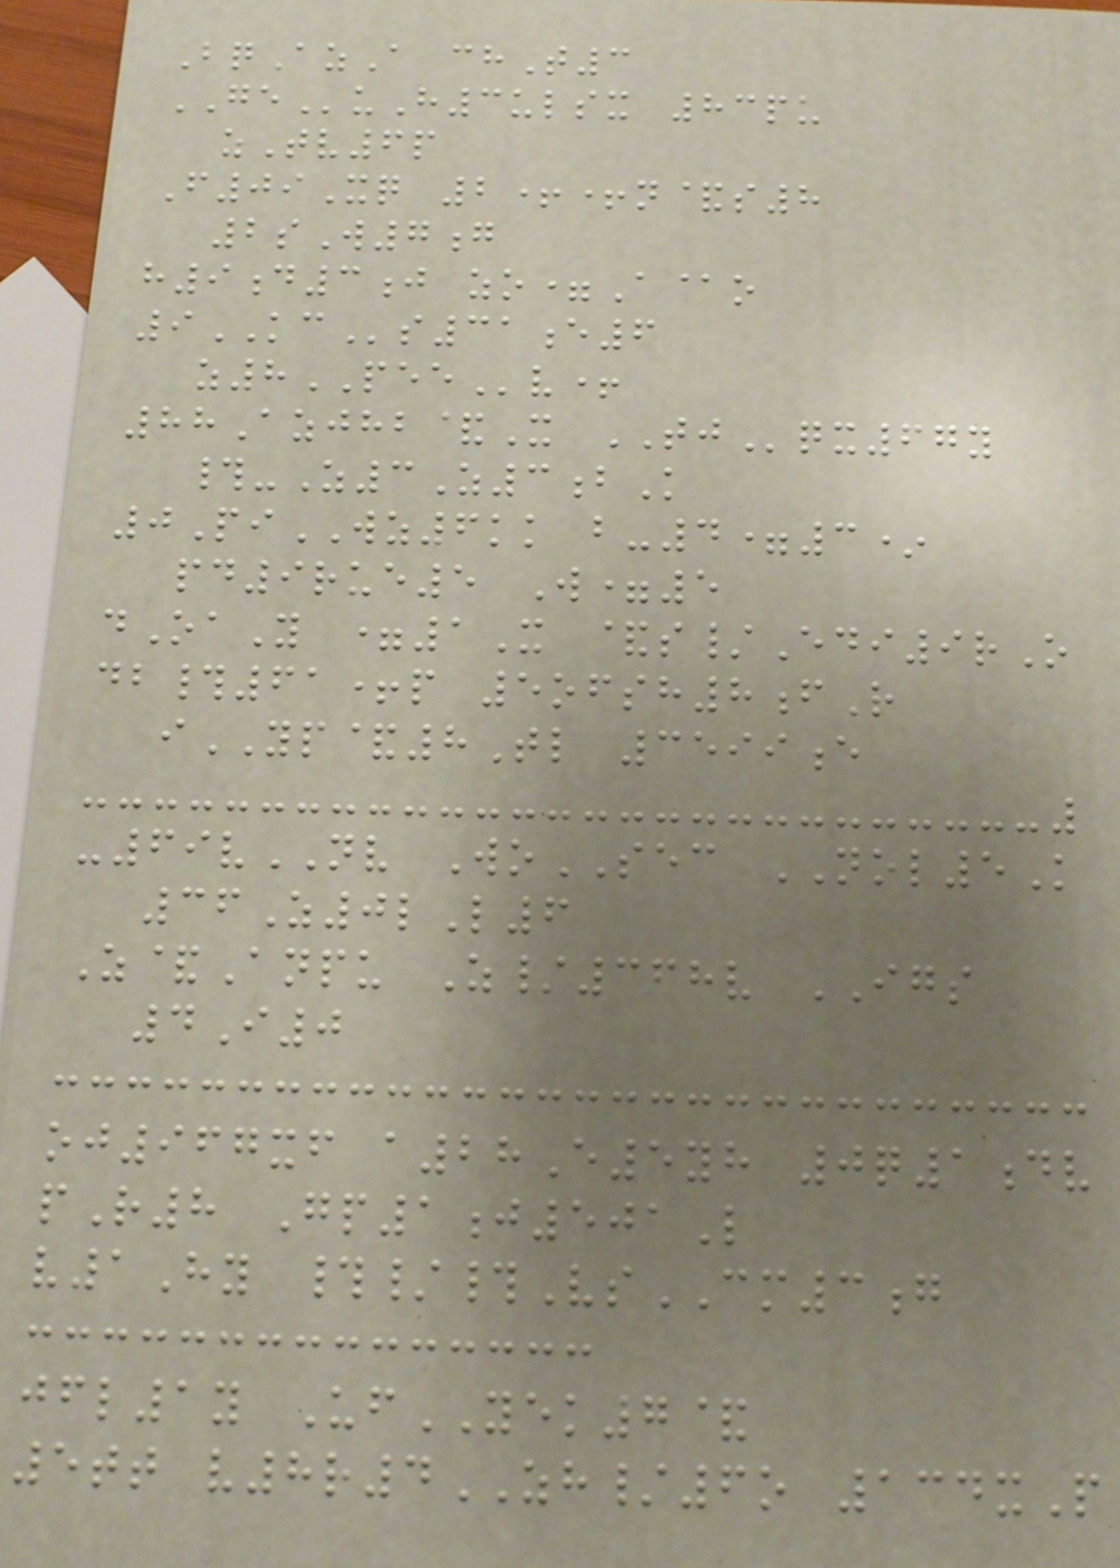BqAzA chT3
GEuH3ulsx 83pu
zTv6p
F09Xq 2++n&s8
2sW7g
h9d3j zo=A@o
9KCs31e6
z8PEEv+
88Azjhb&X TJqx67y
#-Z3Z3bK
0PiWZ6kk b-4=3*
pd9rue5 W=5
dOaY =1X &s/Edi9rO
db#61+p 5ofsh8fR
iYP&8Tl 3599e
-69vNV WoSEC NOL5K
36Z0lL6
Z&Anpu Z/368v IGS
4I0
oj967xf a28E5yh 0q1dv
pR8 Gp1j501L
v1Hy #/#VsCM3g
jfl1y UfYEK7&
5tt v8r4ZH/6o 134xP
